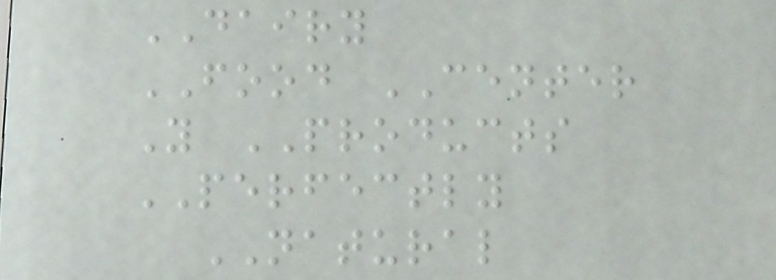DAIRY
FOOD CENTER
Y PRODUCTS
PERFECTLY
NATURAL
